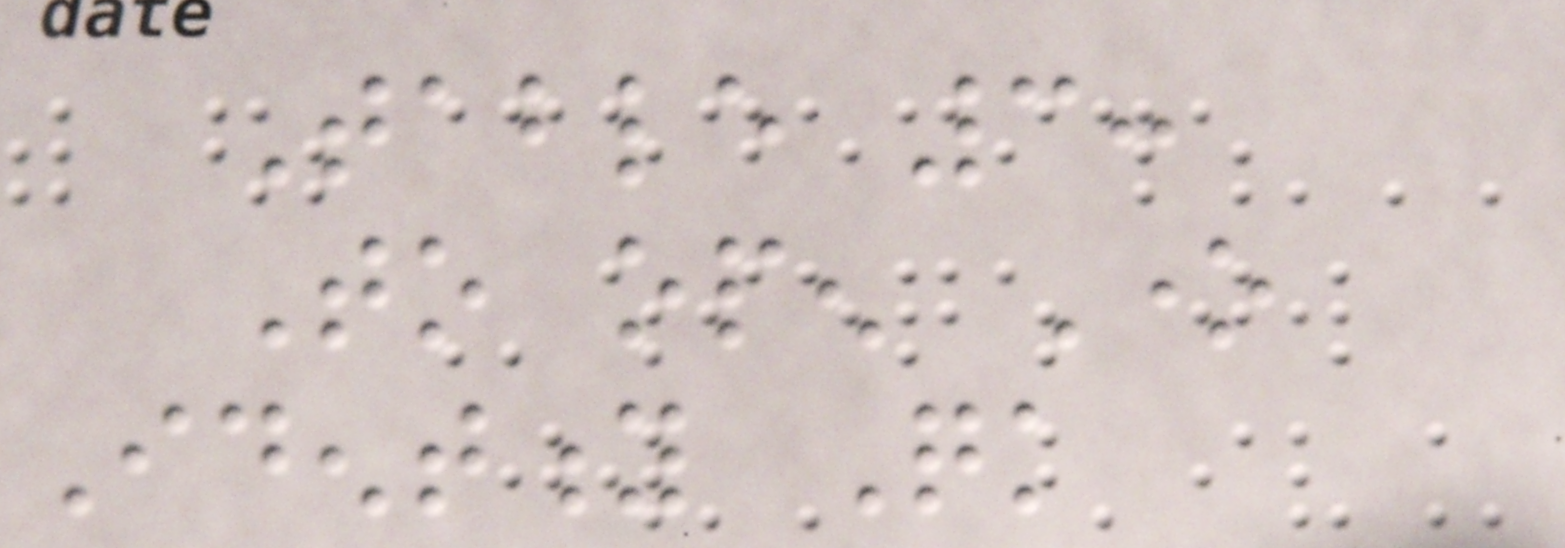Table 3:
To open One
Identity Quick
